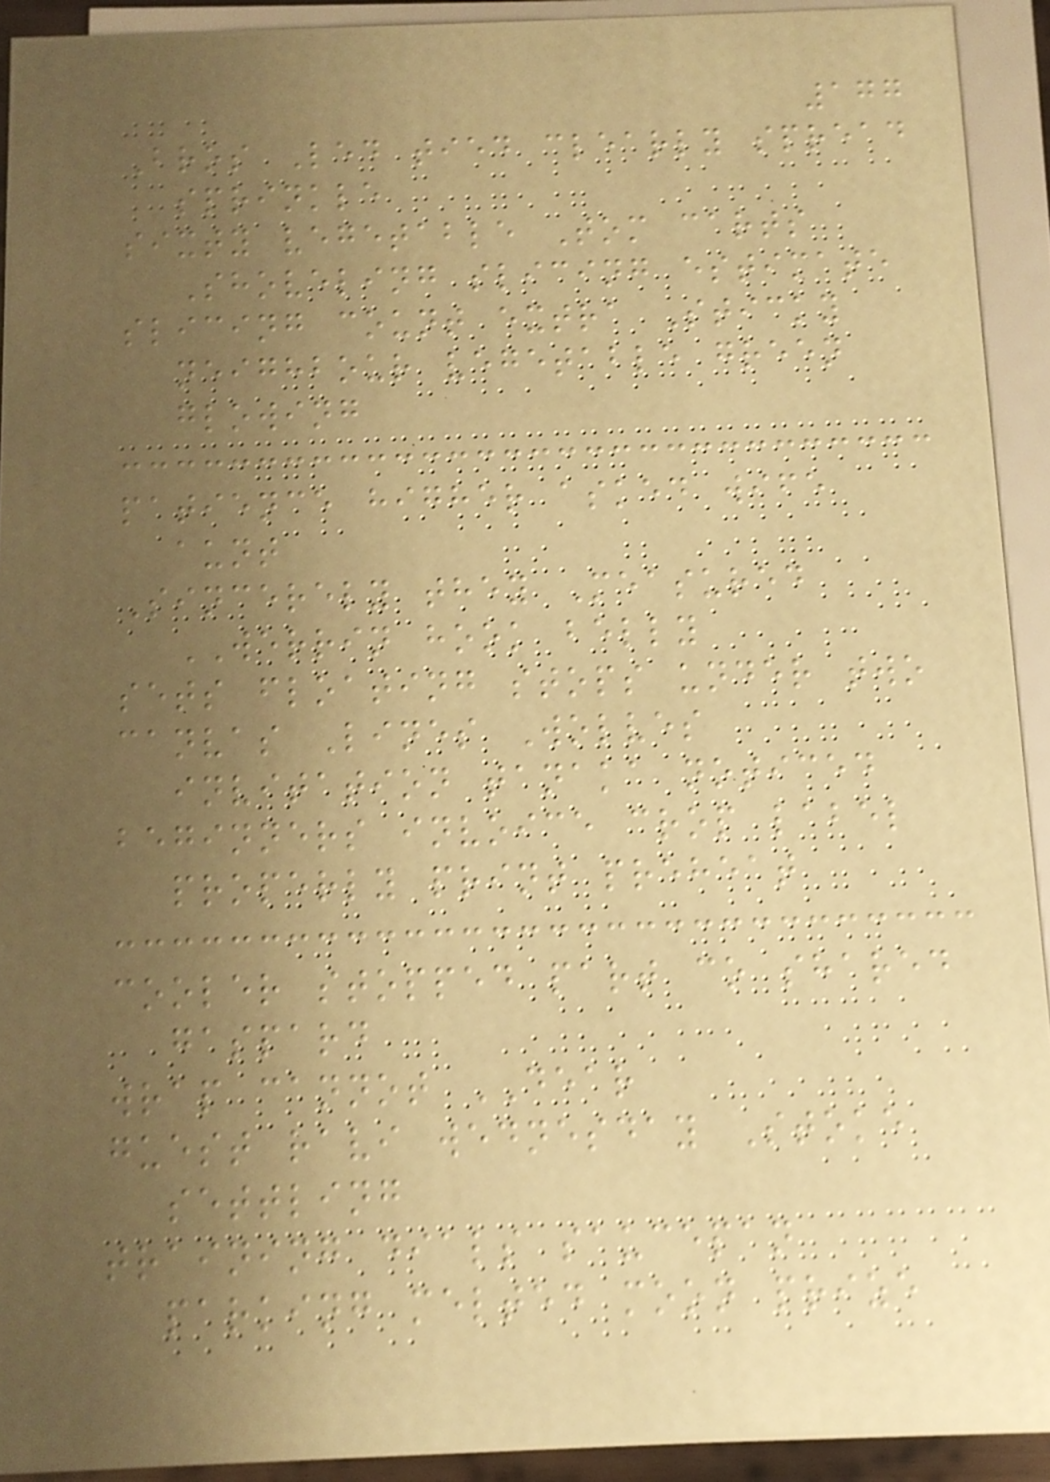177
Bros Led tied clearly spread
sprinkle
sixty vegetable Tom carts
Shoveling slicing estimate
slicing count extra Sticky
neighbour vegetable green
glowing
patience higher asked wife
aunt
Sincerely they Measured
WERRIN hook belly
sets floating stops under two
canvas Lines Wolves
invitation tanaka noticed
beginners invoice crop label
properly print preheat
cooler stopped part co shared
gaspard
wrap cannot DEAR
guest ravi wednesday Stoke
settling
training dials saucepan
parking melted moon prize
